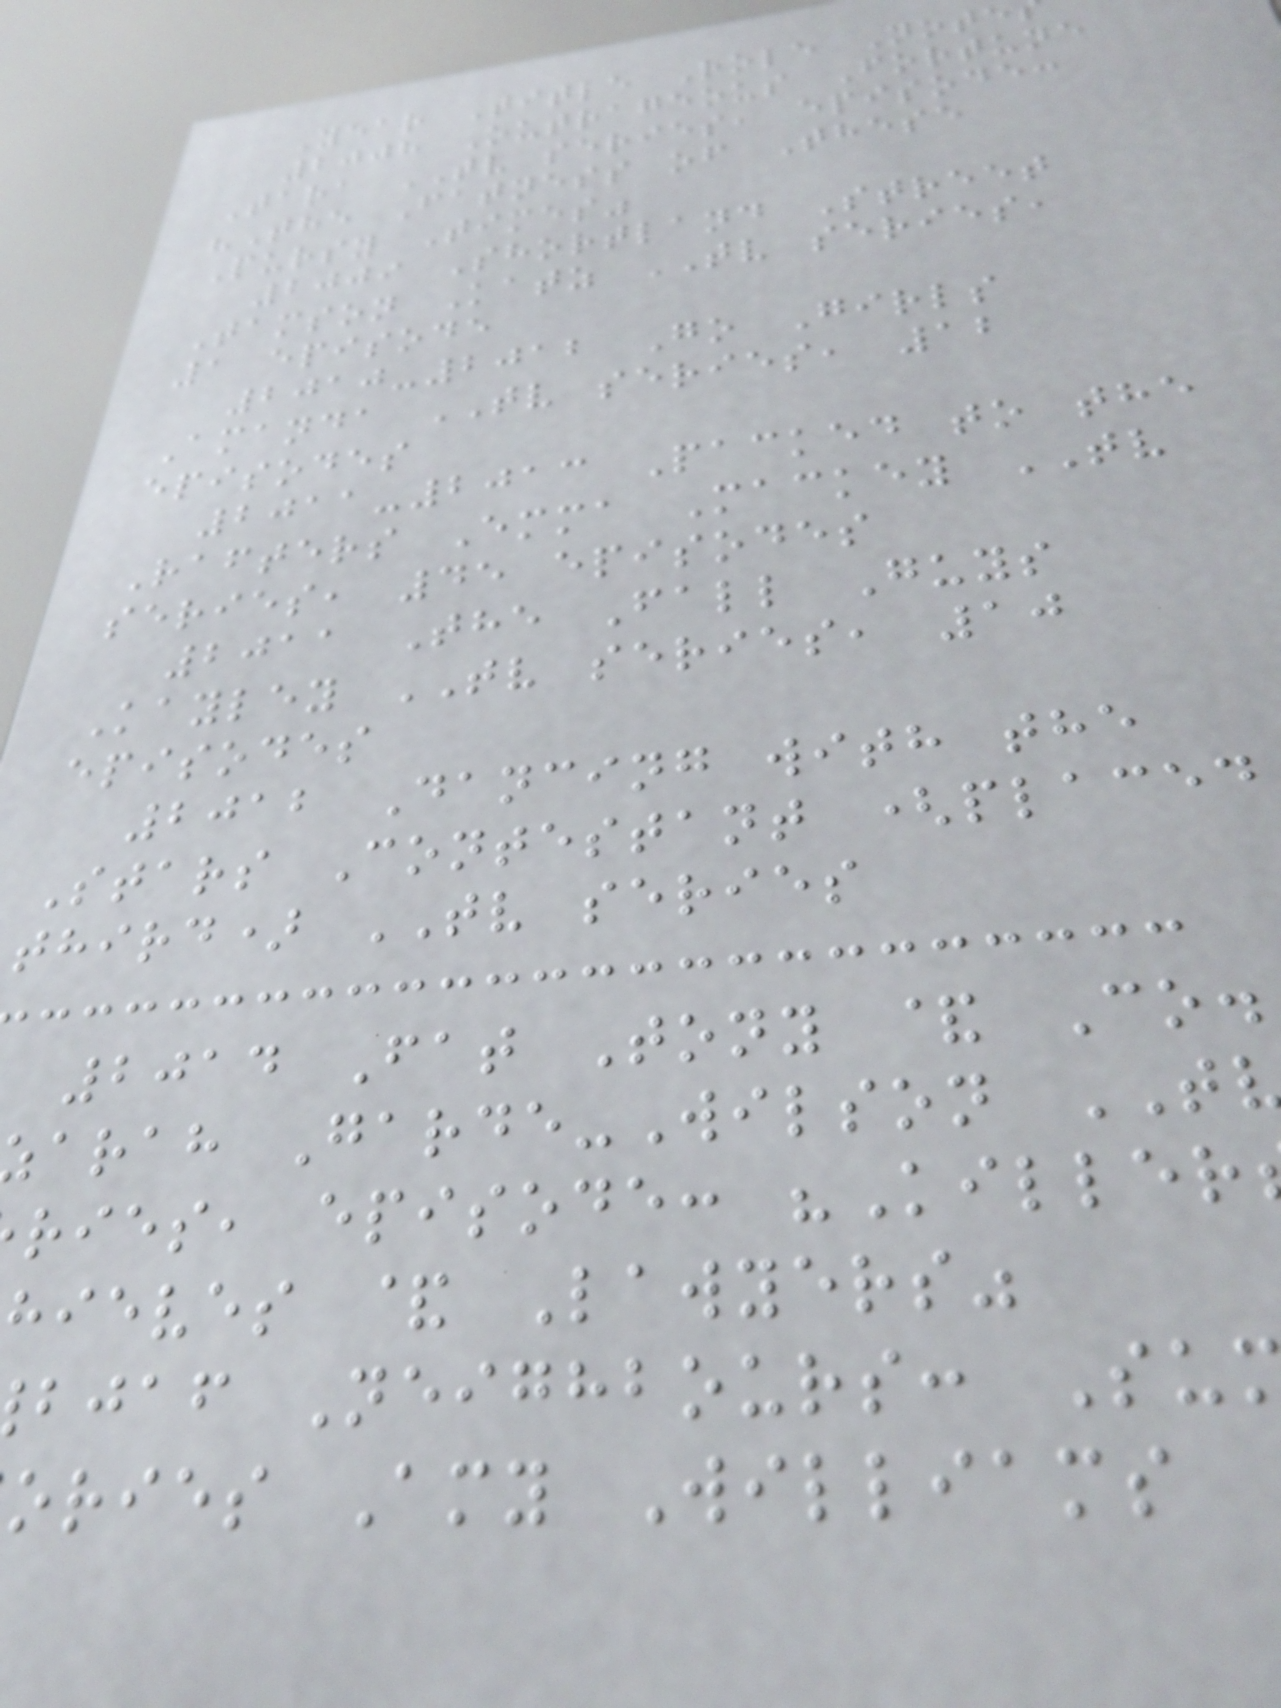Year Title Role Note
2008 Outrageous Fortune
Tara TV series, episode:
"The Fatness of These
Pursy Times"
2009 Shortland Street
Tamson Katz TV series,
1 episode
2010-2012 Go Girls
Amanda TV series, 12
episodes
2011-2013 Packed to the
Rafters Emma Mackey TV
series, 45 episodes
2011 The Fall Guys
Kayley TV series, 10
episodes
2012 Dancing with the
Stars Contestant (placed
third) TV series
2014 Fat Tony & Co.
arah Garde-Wilson
ries, episode: "Killer
hieves & Lawyers"
bjaf Neighbours: Su
ories Amy Williams
